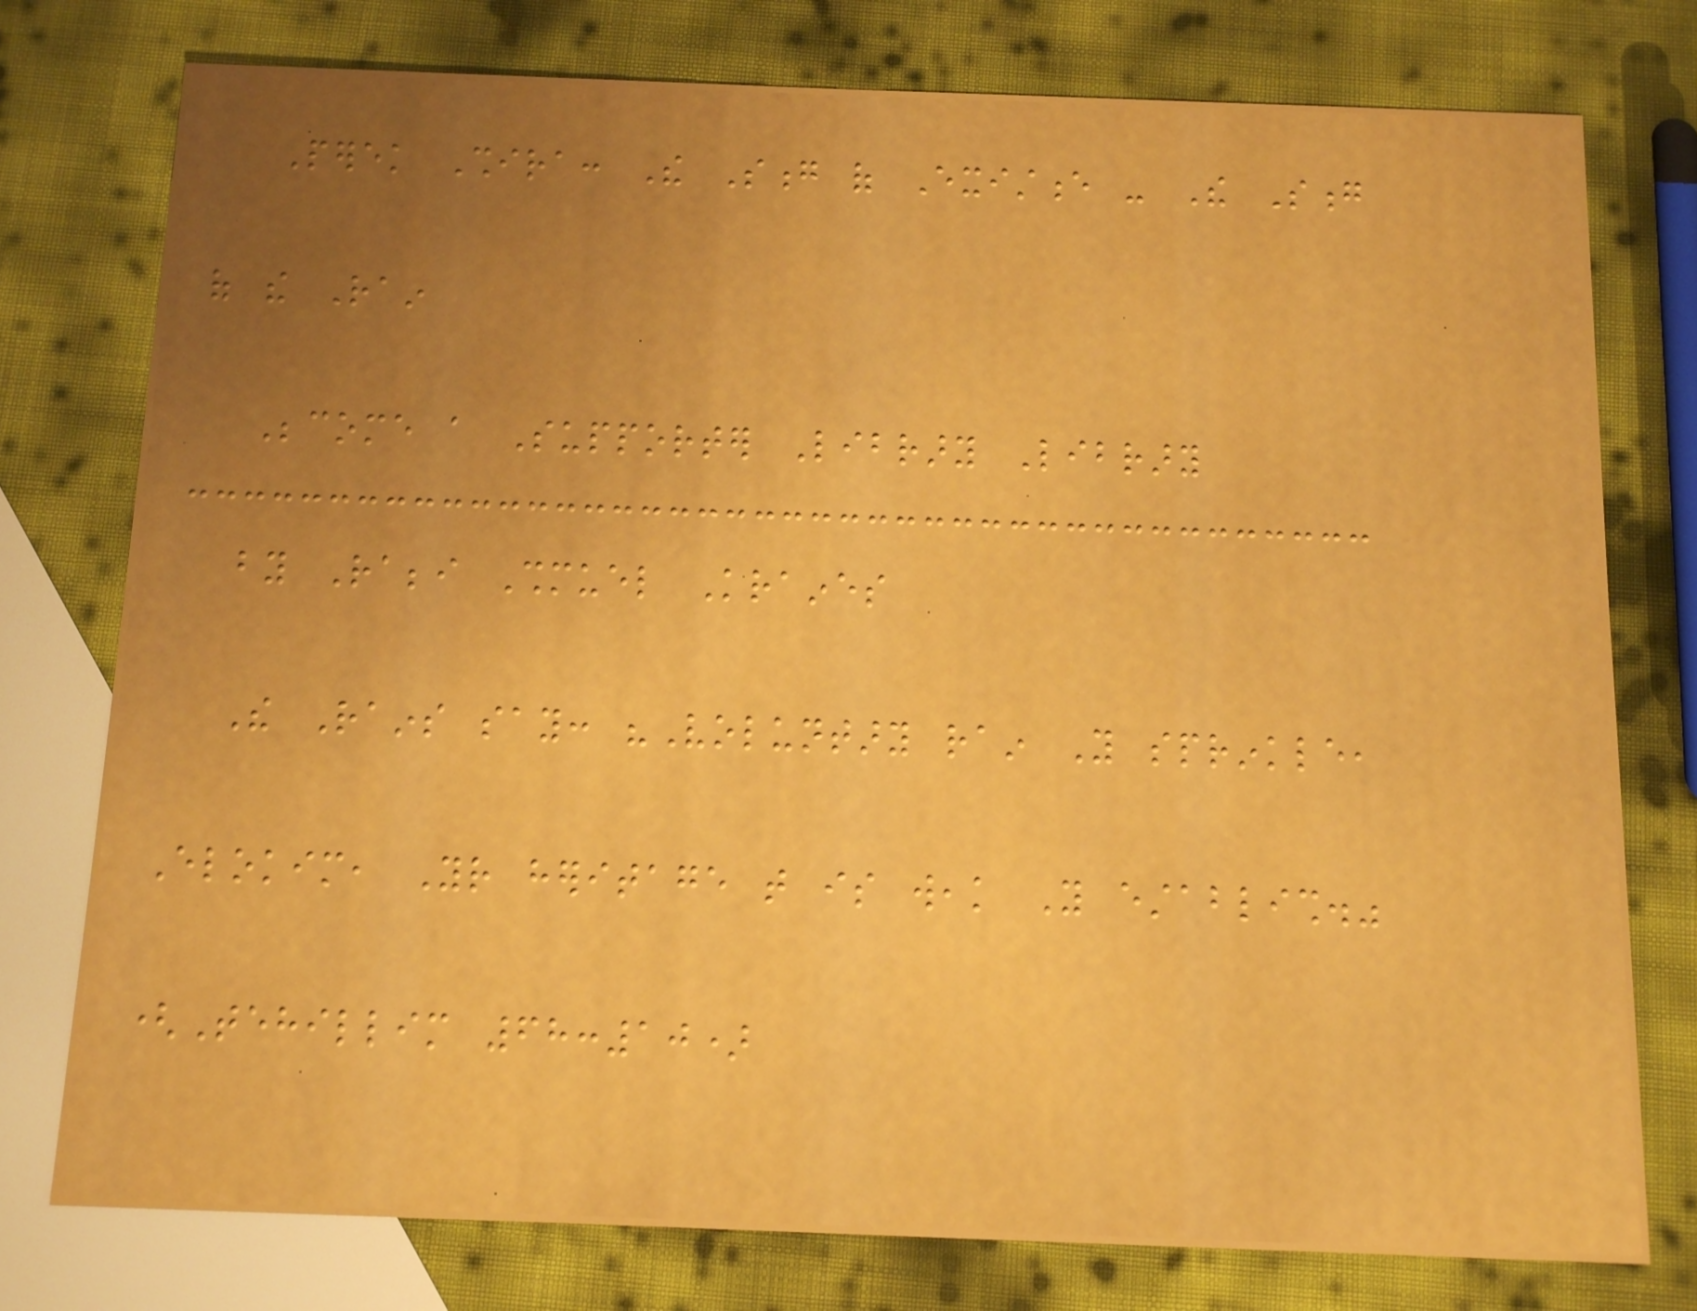Perek Shira: The Song of Existence - The Song
of the Rain
Become a Supporter Library Library
by Rabbi Shmuel Kraines
The Rains say: "Voluntary rain You sprinkle,
Elokim, Your heritage that is weak You establish."
(Tehillim 68:10)
